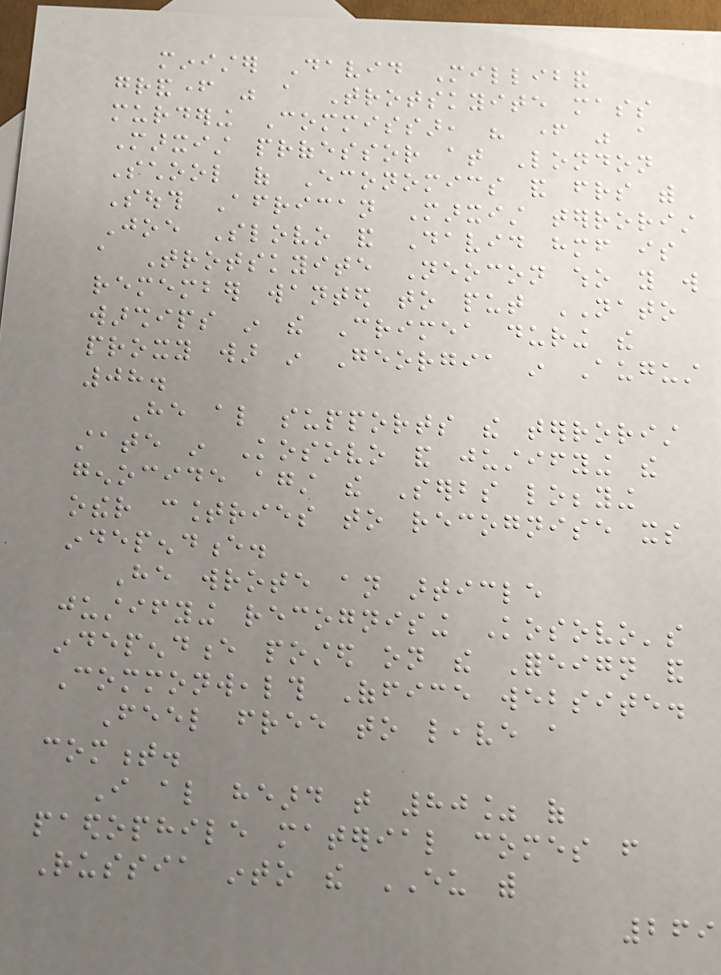minister David Milliband
grandfather was a Trotskyite mass
murdering Commissar, his father was a
Marxist professor at London
School of Economics and friends with
South African Marxist terrorist
Joe Slovo and David himself is
a Trotskyite Neocon who you will
remember wanted to put NATO
warships in the Crimea during the
proxy war in Georgia in August
08.
He also supports the terrorist
state in Kosovo and justifying the
genocide against the Serbs lobbying
other countries to recognise its
independence.
He wrote an article
justifying recognising Kosovo's
independence posted on the Foreign and
Commonwealth Office website.
Feel free to leave a
comment.
I also heard that 80% of
paedophile material comes from
Russia into the EU with
269
